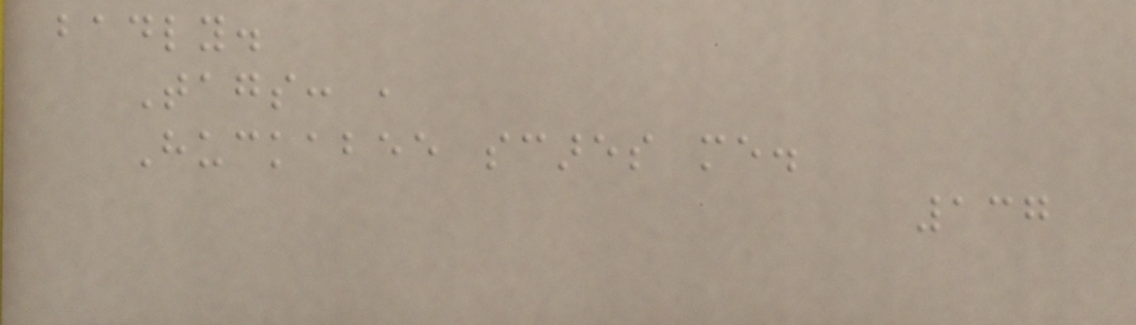badly.
Tags: ,
Huckabee scares me.
137
